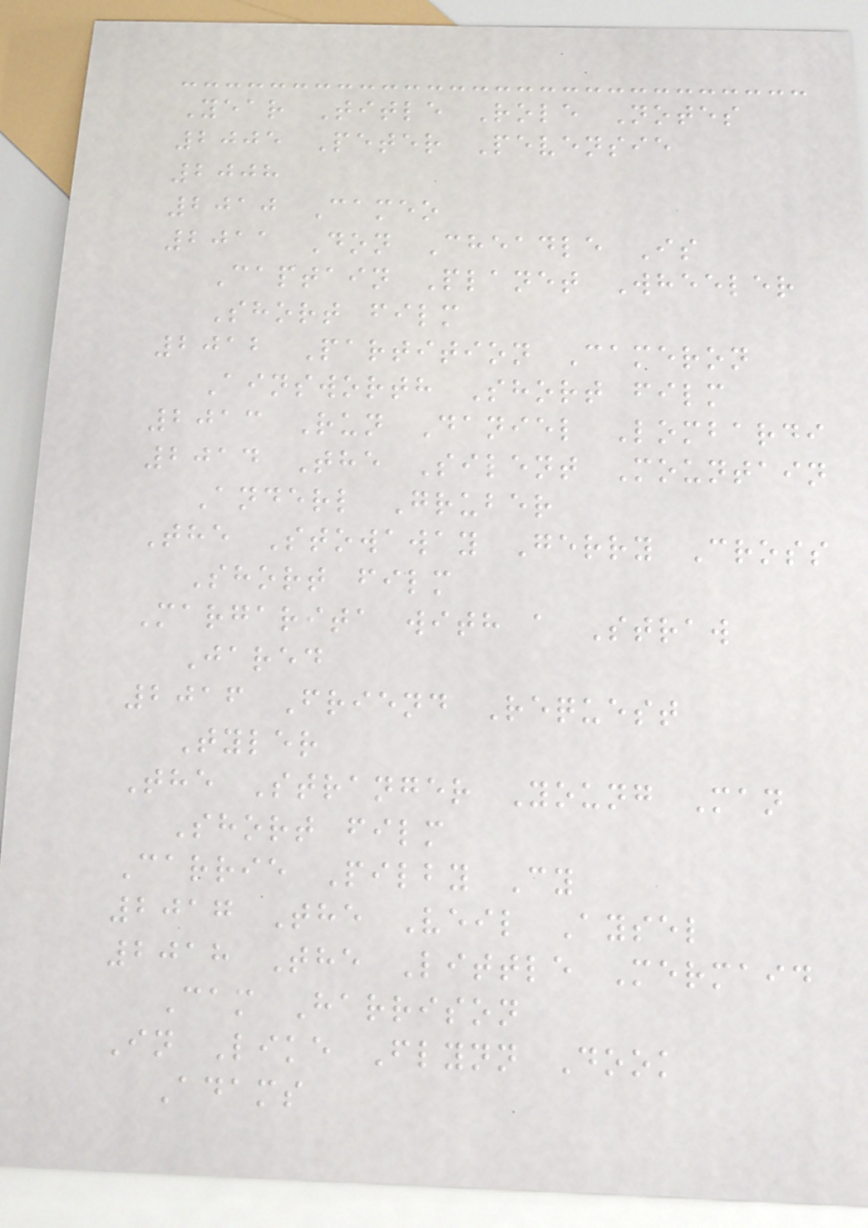Year Title Role Notes
2005 Peter Pevensie
2008
2010 Cameo
2011 Don Cheadle Is
Captain Planet Wheeler
Short film
2012 Partition Cameron
Ainsworth Short film
2013 Run Daniel Lombardi
2014 The Silent Mountain
Anderl Gruber
The Stowaway Gerry Cross
Short film
Margarita with a Straw
Jared
2016 Friend Request
Tyler
The Stranger Young Man
Short film
Carrie Pilby Cy
2017 The Veil Aysel
2018 The Little Mermaid
Cam Harrison
In Like Flynn Dook
Adams
